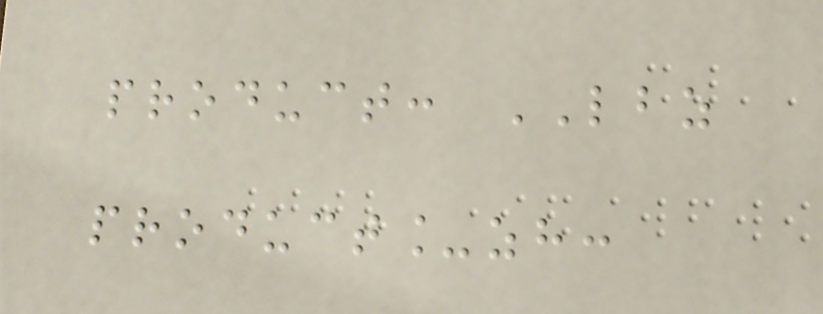product: LBZ
product_zh:
